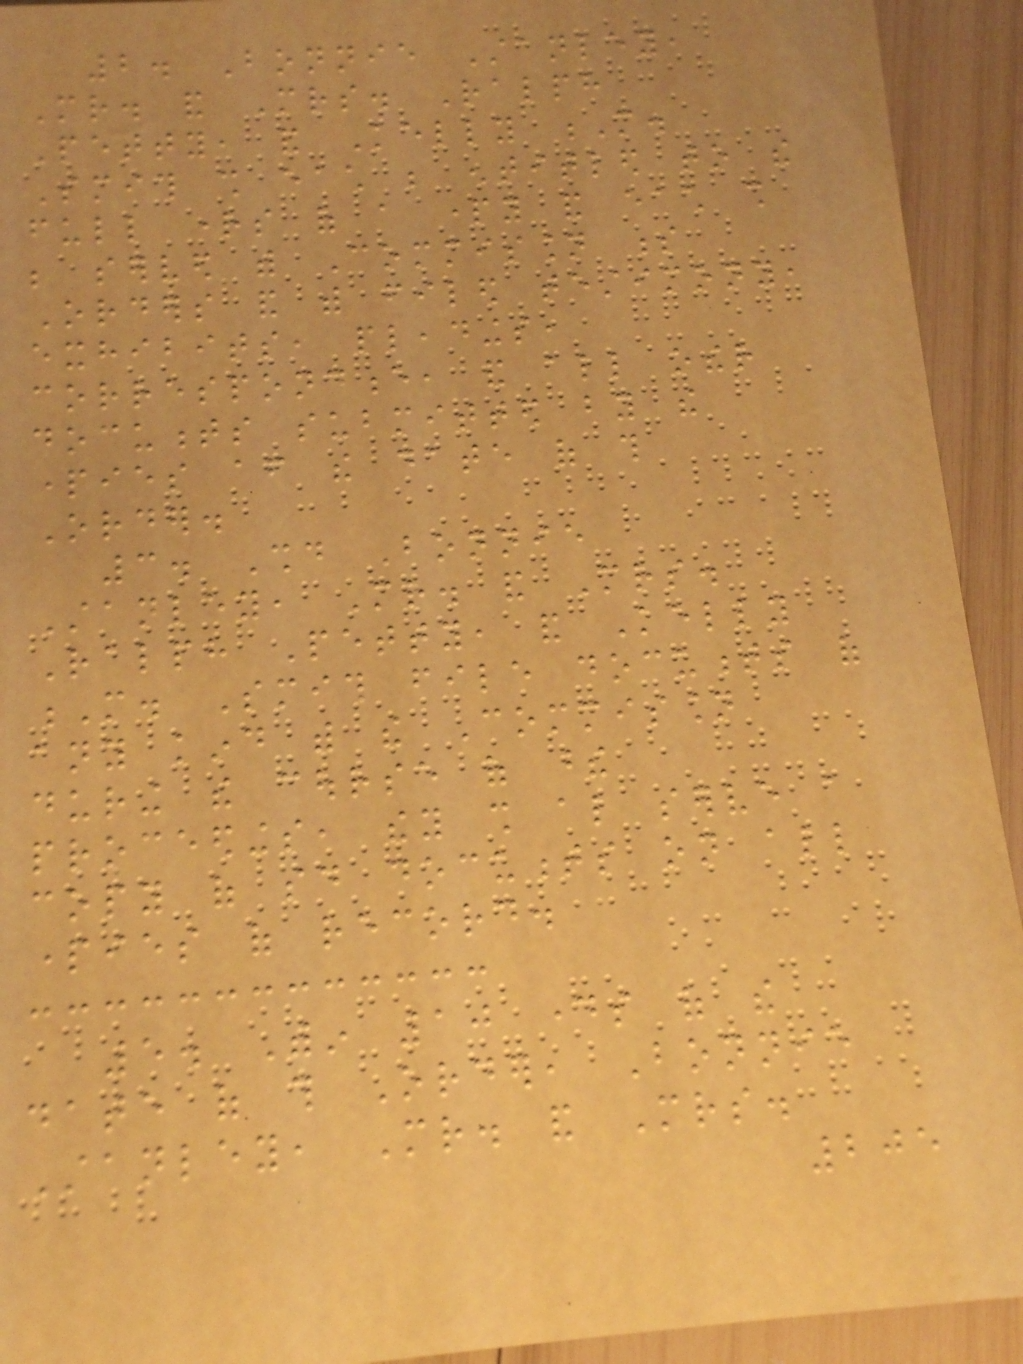2. Bonnie Stanley,
Mr. and Mrs. Ralph
Petty, and Kelly M.
Smith shall each be entitled to the
full rights of a party and each shall
be served with Commission s
Orders and with filed testimony,
exhibits, pleadings,
correspondence, and all other
documents submitted by the
parties after the date of this
Order.
3. Should Bonnie
Stanley, Mr. and Mrs.
Ralph Petty, and Kelly
M. Smith file documents of
any kind with the Commission
during the course of these
proceedings, they shall also serve a
copy of said documents on all
parties of record.
5. Within 10 days of the
date of this Order, Bonnie
Stanley, Mr. and Mrs.
205
